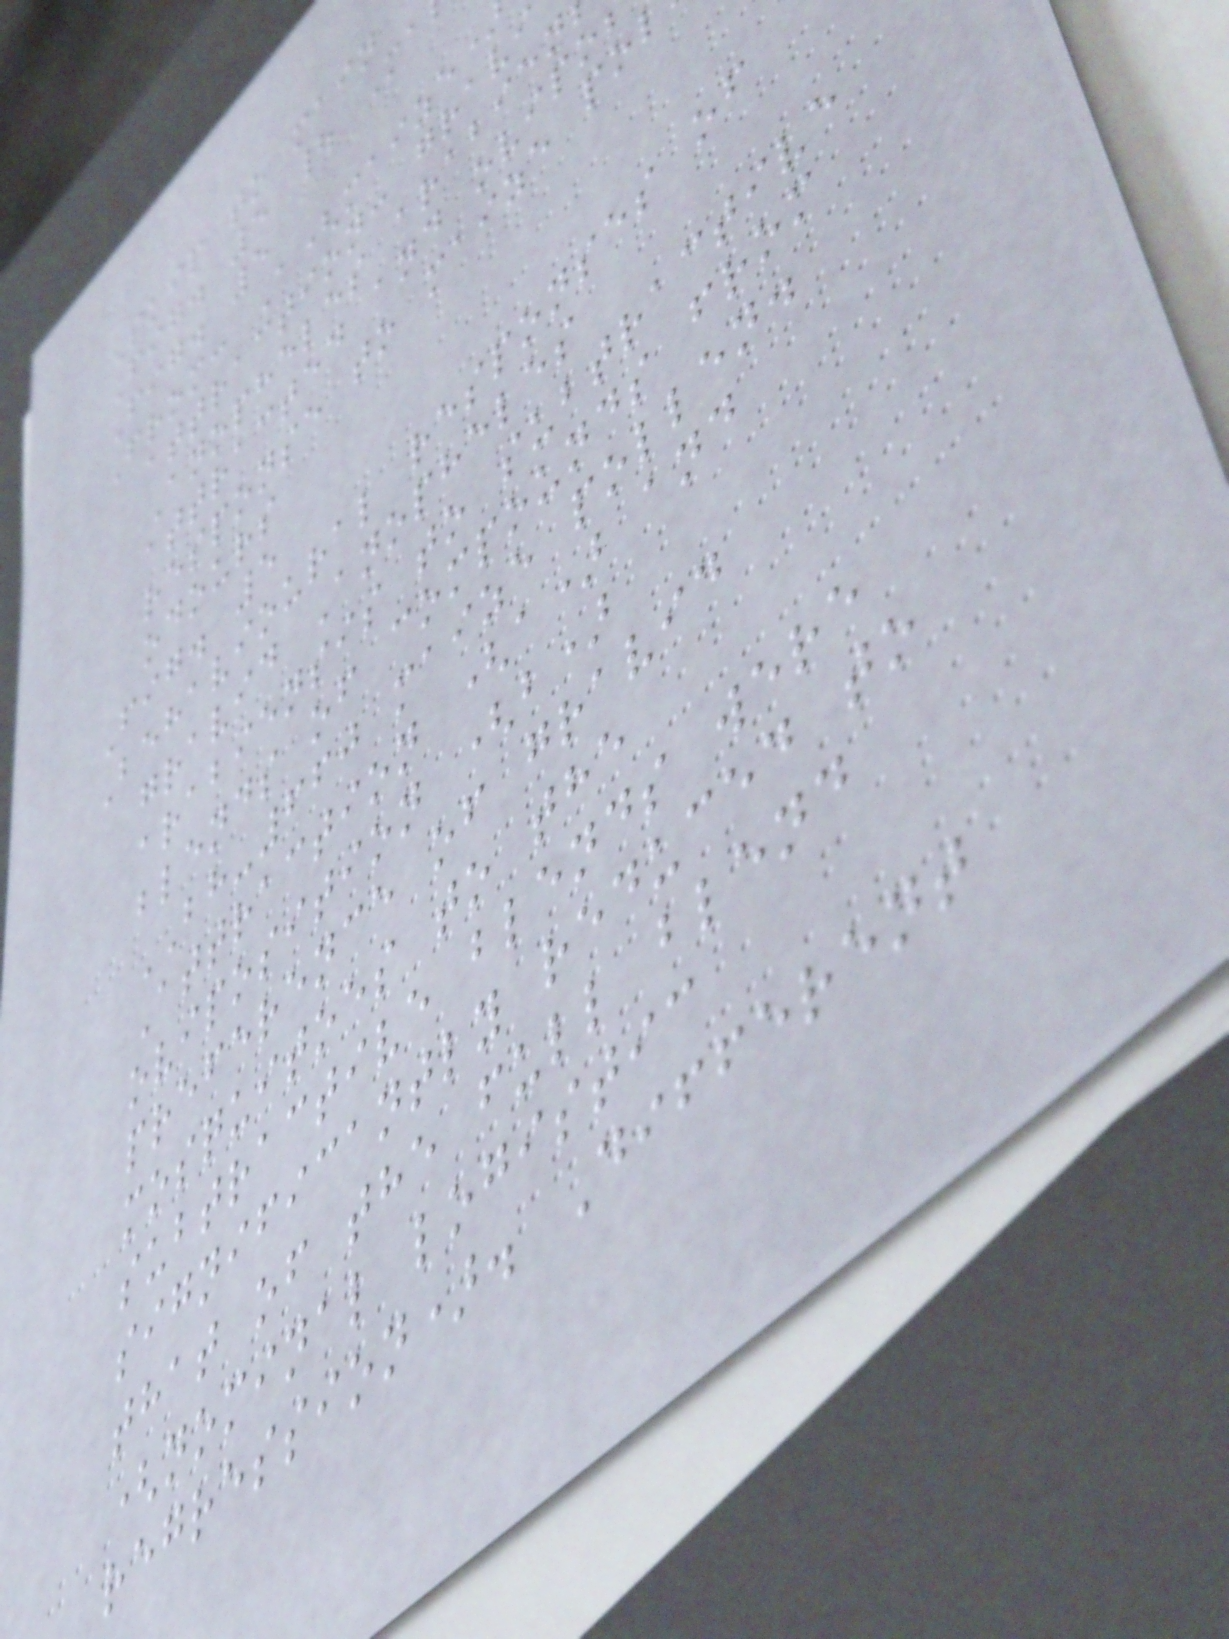Skip to main
Fig. 5 | Ma
Fig. 5
From: A(maize
attraction: gravi
Anopheles arabien
attracted and ovipo
response to maize po
odours
Fig. 5
Behavioural responses of
gravid Anopheles
arabiensis to subtractive
blends of compounds from
BH-660 maize pollen.
Attraction (a) and
oviposition (b)
preference of gravid
mosquitoes to the
subtractive blends were
significantly reduced to
that of the full blend
(nominal logistic
regression). Different
